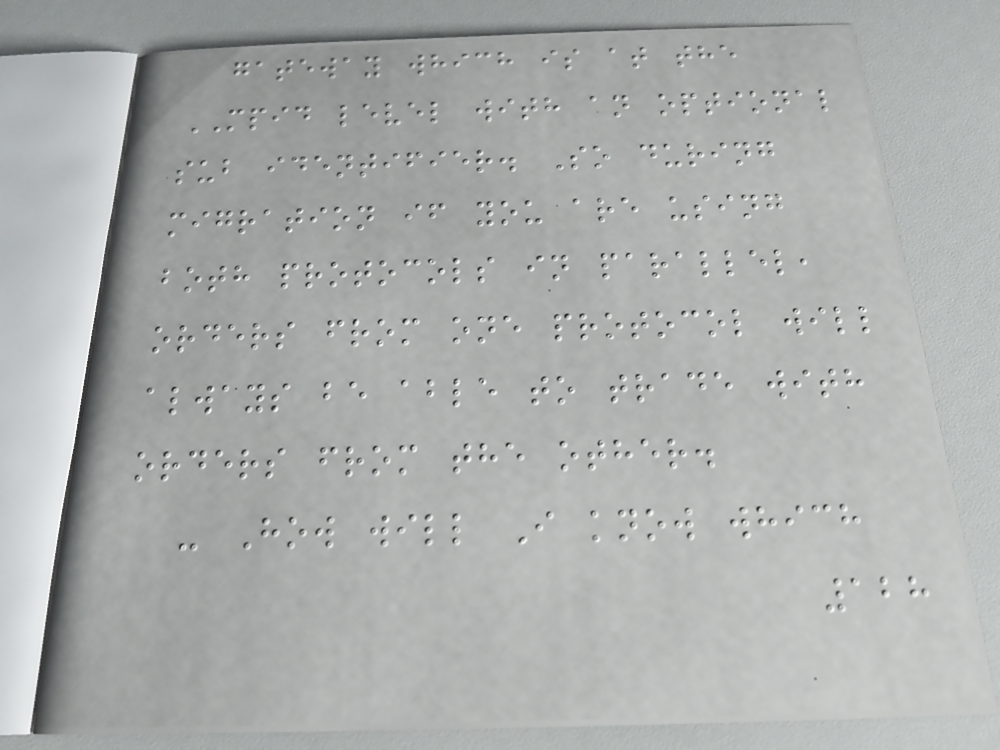gateway which is at the
MPID level with an optional
sub identifier. So during
migration if you are using
both protocols in parallel,
orders from one protocol will
always be able to trade with
orders from the other.
- How will I know which
128
